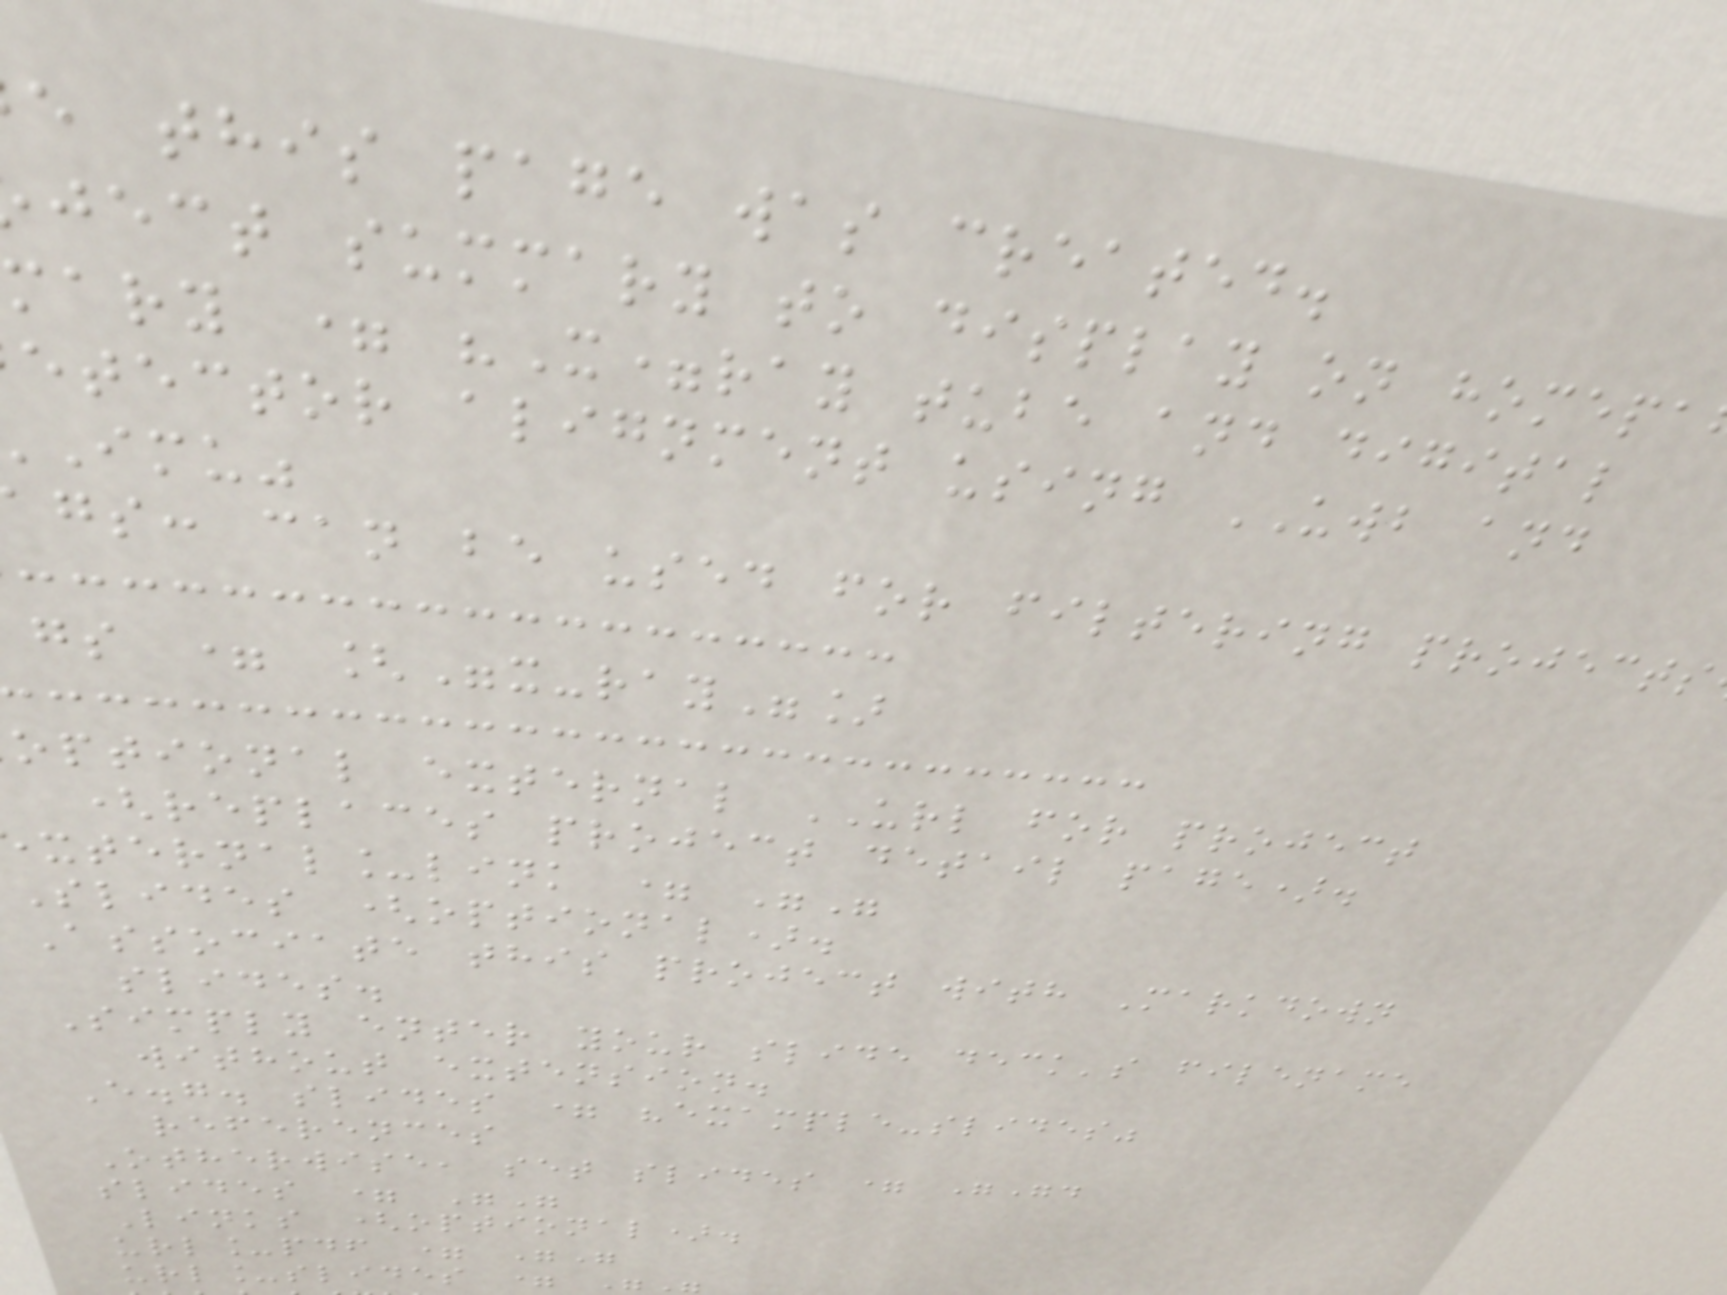e this page was created.
ject summary to display on homepa
mary = "X=ray tube and digital
etector alignment using UWB and
imu"
gs: can be used for filtering projects
gs = ["x-ray"]
optional external URL for project
(replaces project detail page).
xternal_link = ""
Slides (optional).
Associate this project with Markdown
slides.
Simply enter your slide deck's filename
without extension.
E.g. slides = "example-slides"
references
Otherwise, set slides = "".
slides = ""
Links (optional).
url_pdf = ""
url_slides = "
